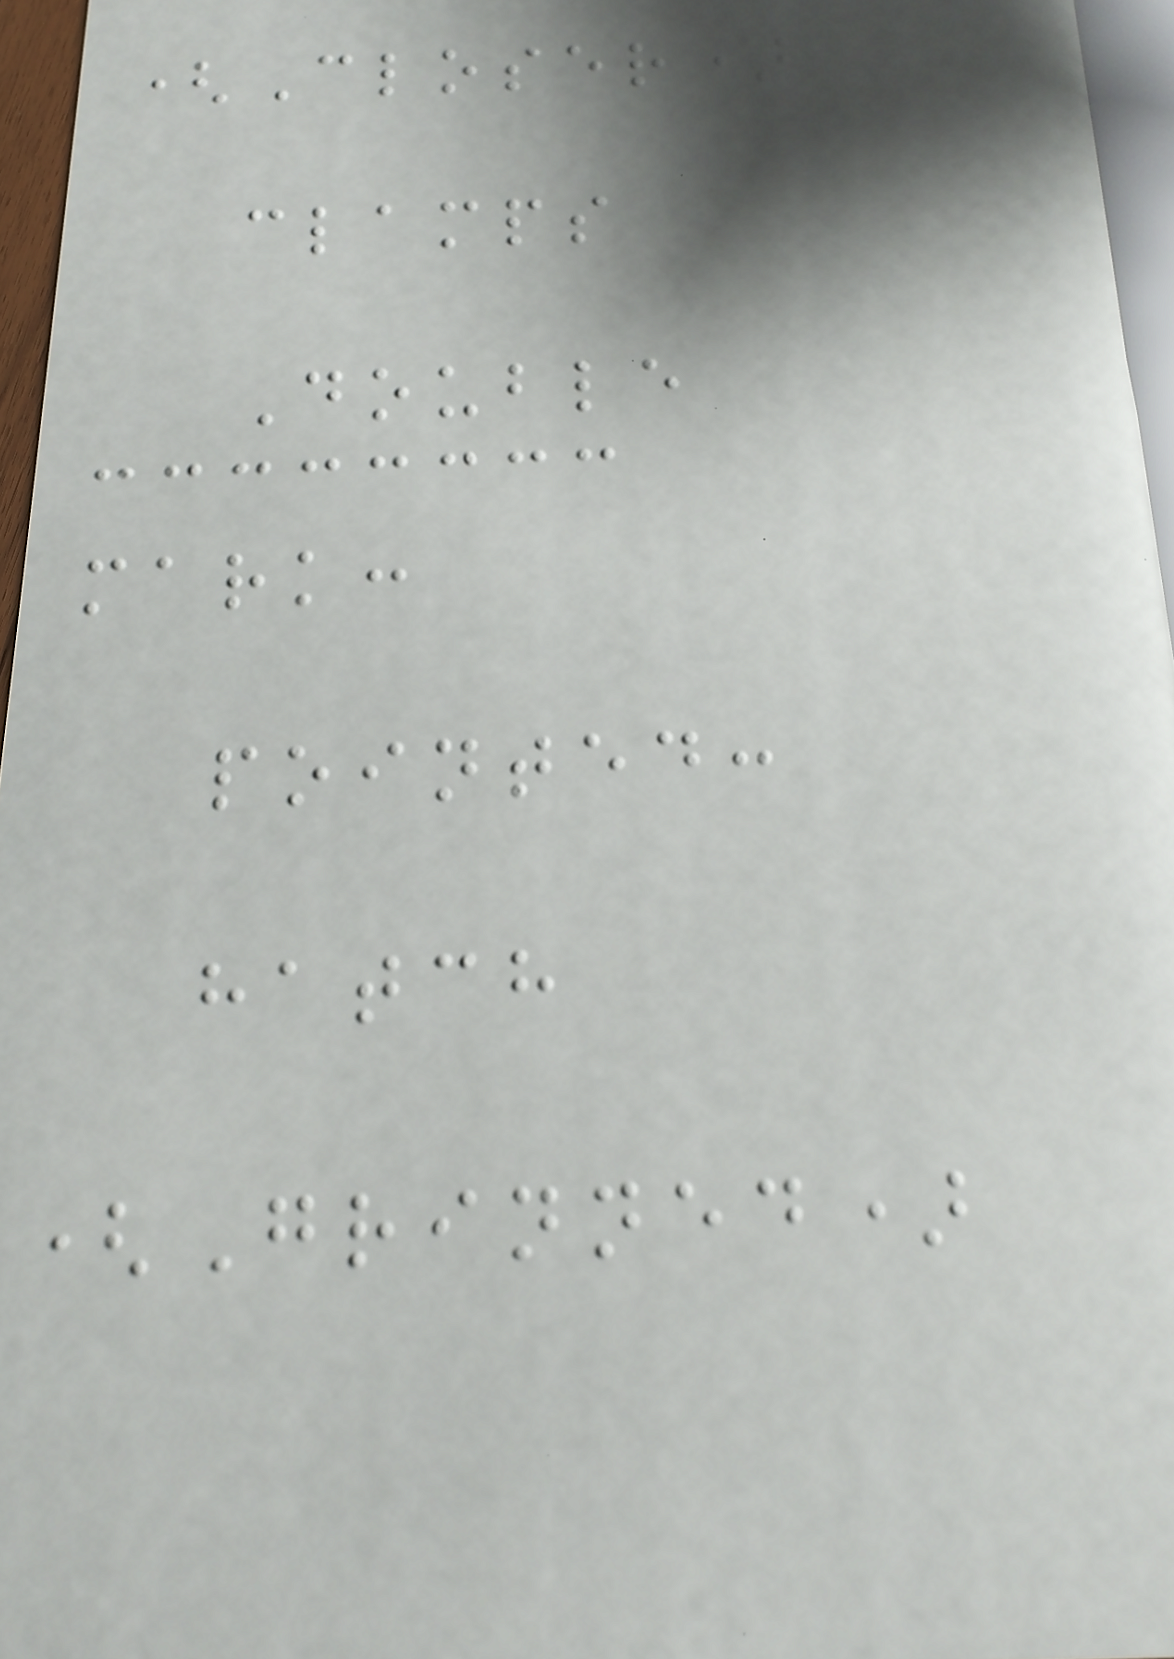(Closer)
clamps
Double
mark:
pointed:
hatch
(Grinned)
